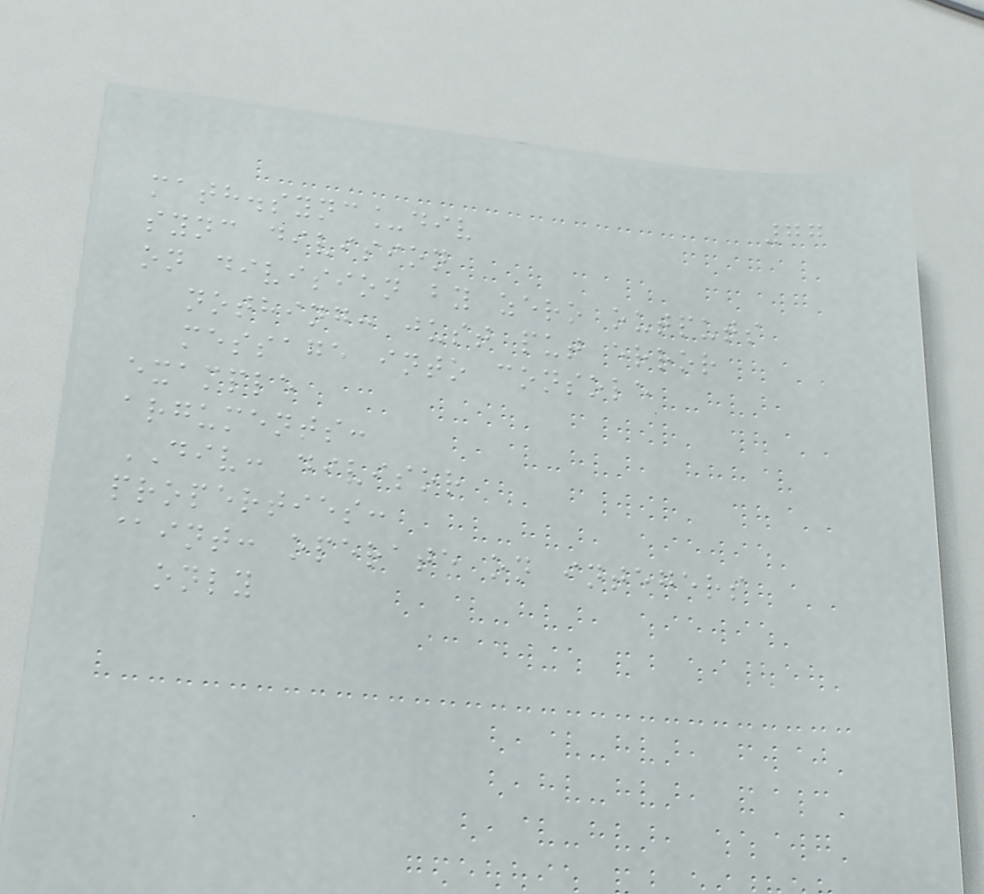77
math.sync_div
sync division
on division by zero outputs
nothing: just put error
message into console
example
arguments:
DIV: divisor
properties:
@int: operate on integers
only
